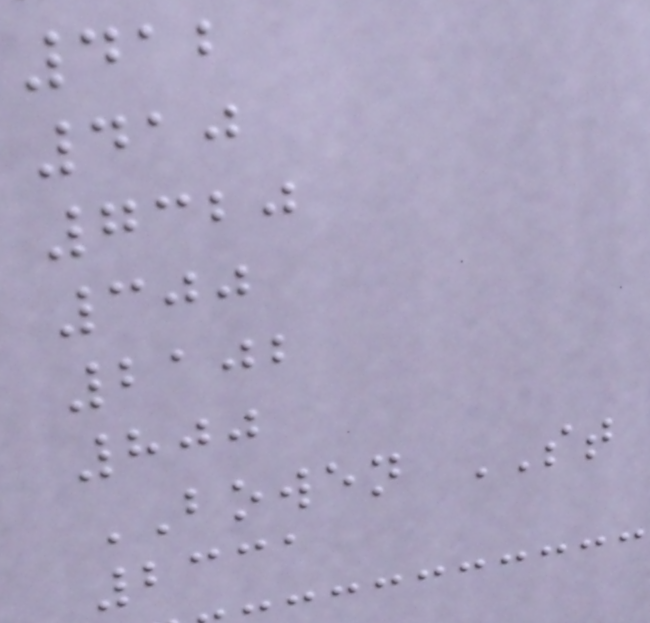412
410
7320
300
2102
800
BOWEN ST
2331
